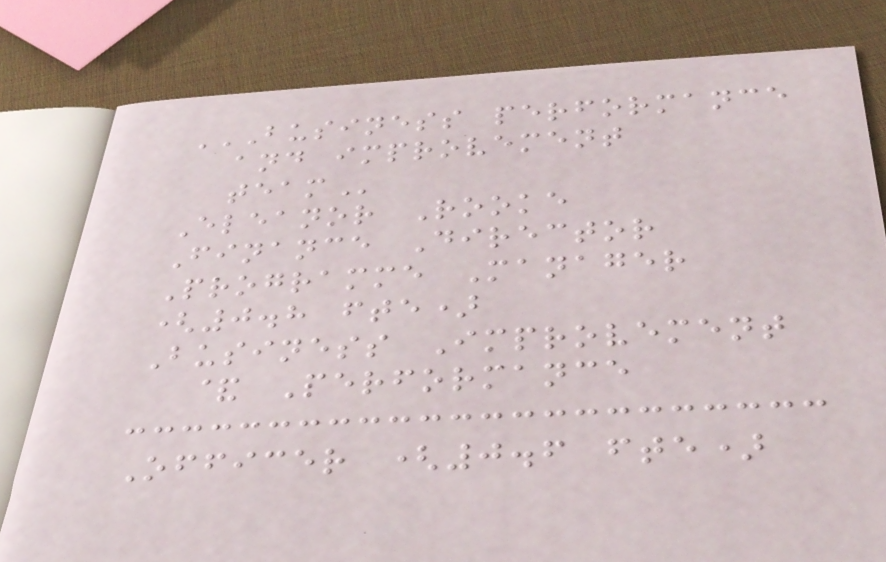BUSINESS PERFORMANCE
AND IMPROVEMENT
TEAM
Eleanor Rooke
Finance Director
Programme Manager
(0.8 fte)
Business Improvement
& Performance
Officer (0.6 fte)
